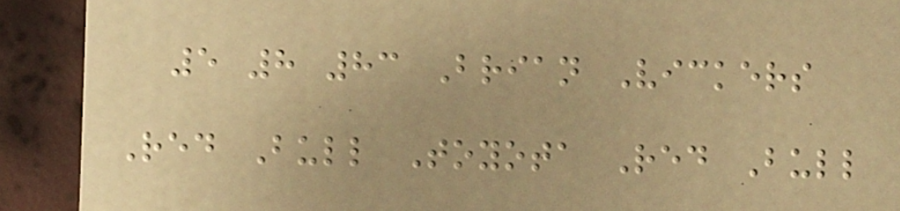5 8 83 Brian Vickers
Red Bull Toyota Red Bull
